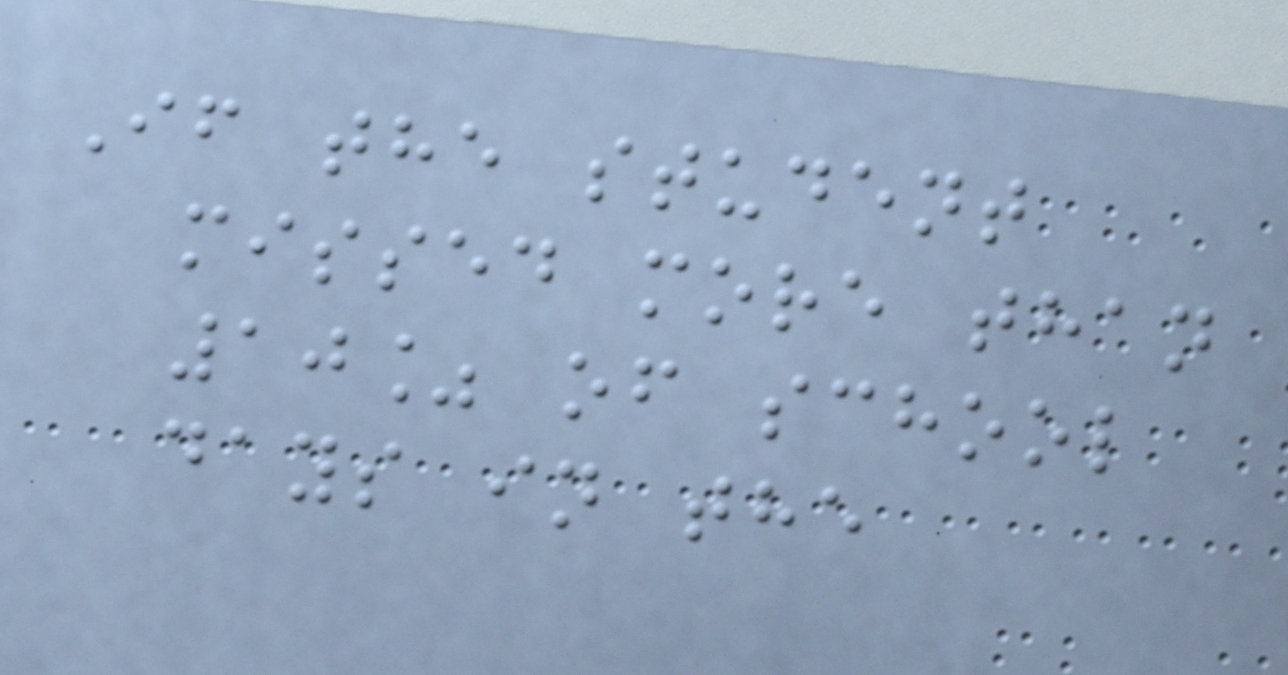If the student
missed more than
10% of school
days in the
